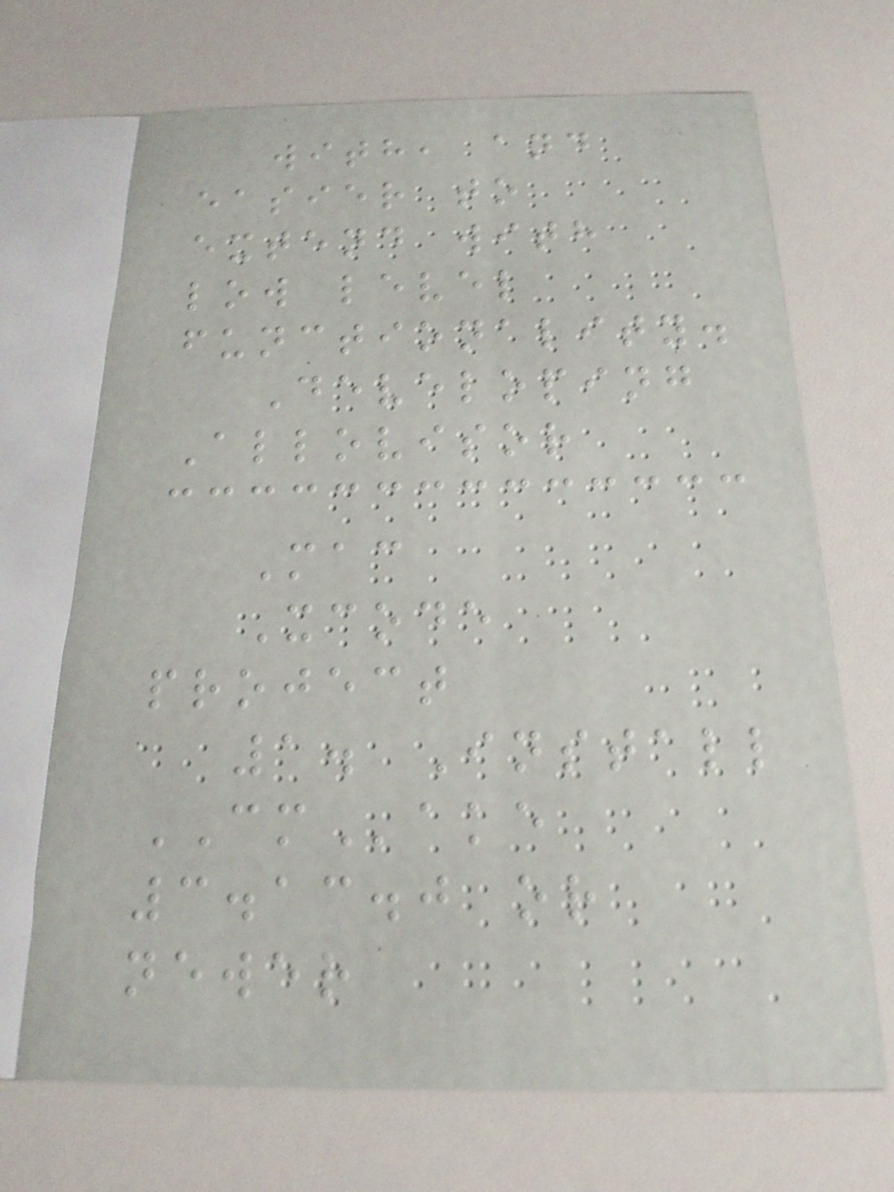with, and
easier to
extend with
low level
functionality.
Developing
Allovisor
Mac
Xcode
project
1. Install
CMake
3.13.0 or
newer
